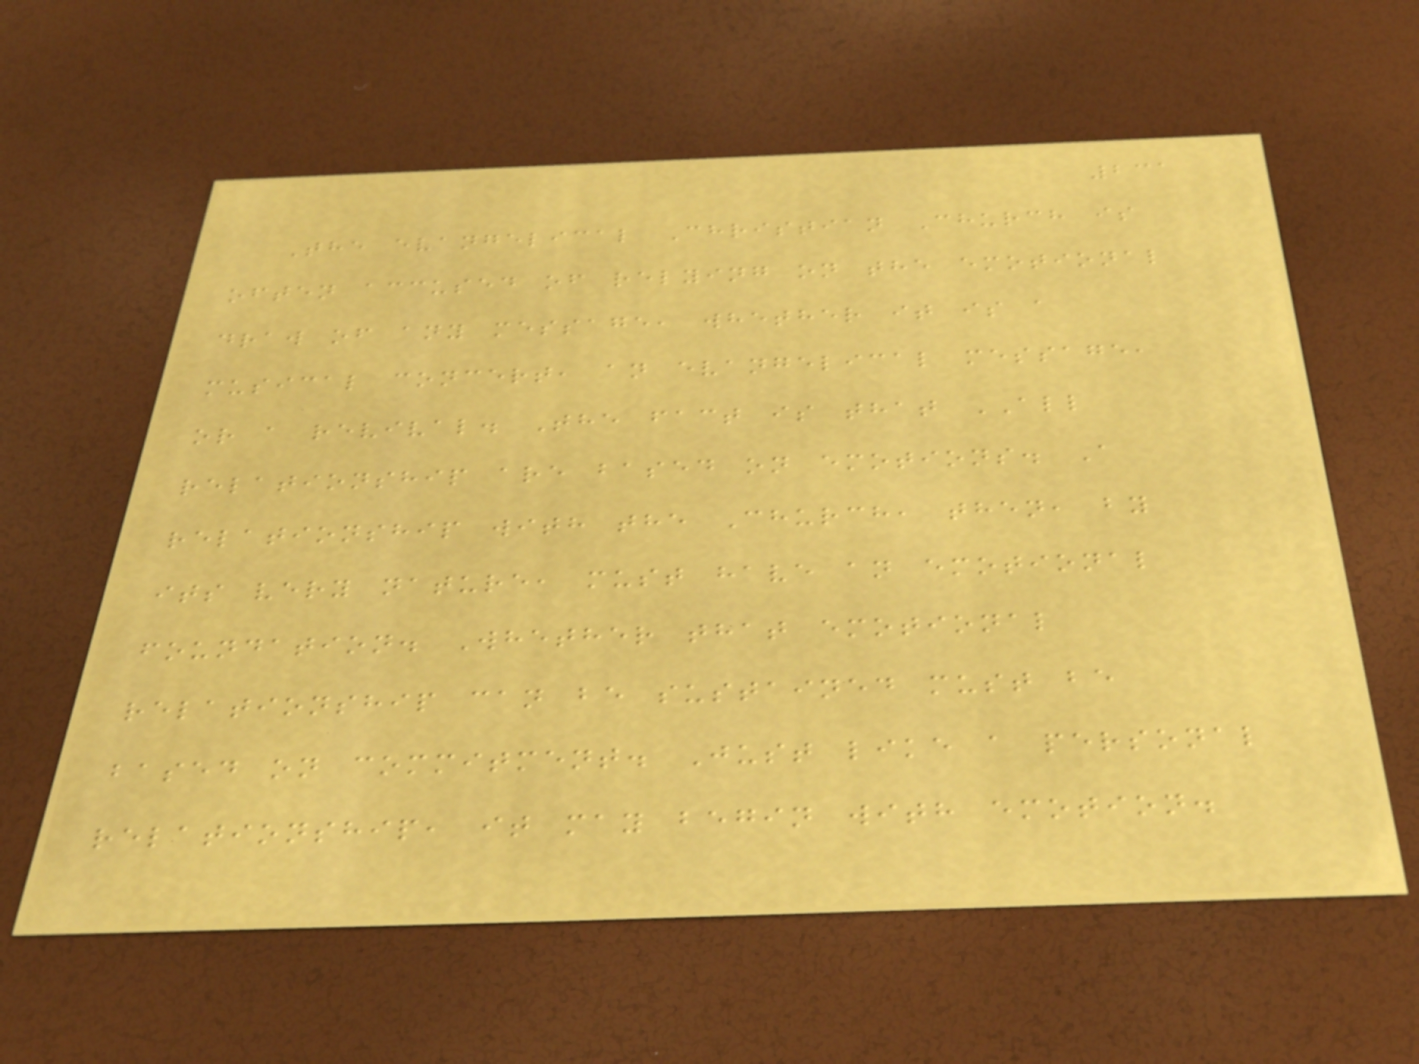231
The evangelical Christian Church is
often accused of relying on the emotional
draw of any message, whether it is a
musical concert, an evangelical message,
or a revival. The fact is that ALL
relationship are based on emotions. A
relationship with the Church, then, by
its very nature, must have an emotional
foundation. Whether that emotional
relationship can be sustained must be
based on commitment. Just like a personal
relationship, it may begin with emotion.
